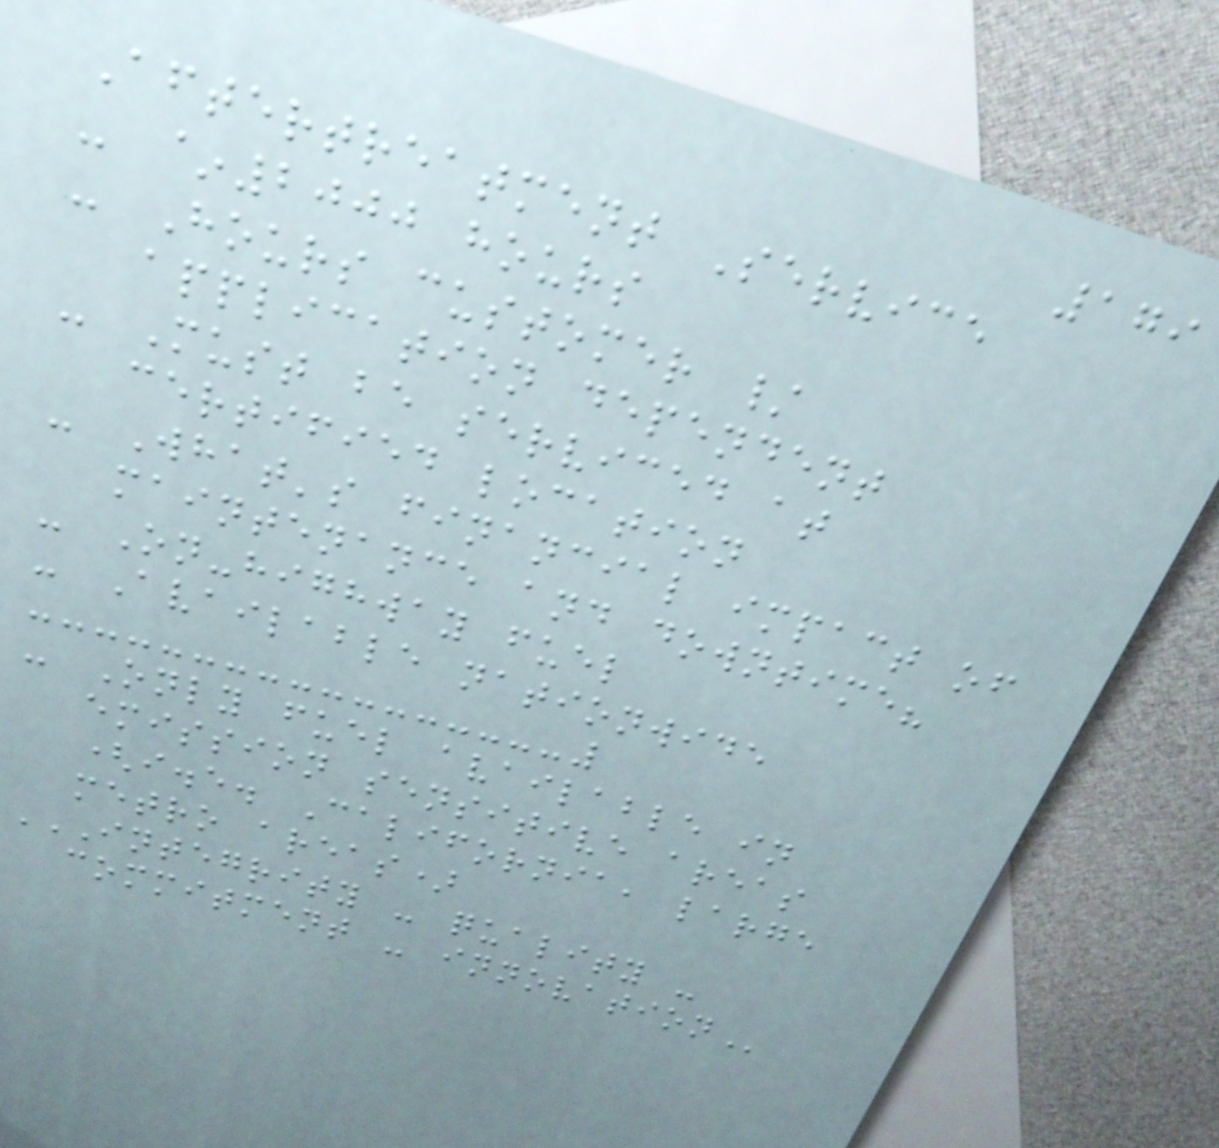179
Aftertreatment Service
- ~2000 hours
- Hours customer /
application dependent
- Must be serviced at
certified location
- What's financial impact of
maintenance and downtime?
- On-highway fuel
- Available nationwide
- Only fuel available in
emission sensitive areas
(i.e. California, large
metro areas)
INTEGRITY - QUALITY -
COMMITMENT - INNOVATION
